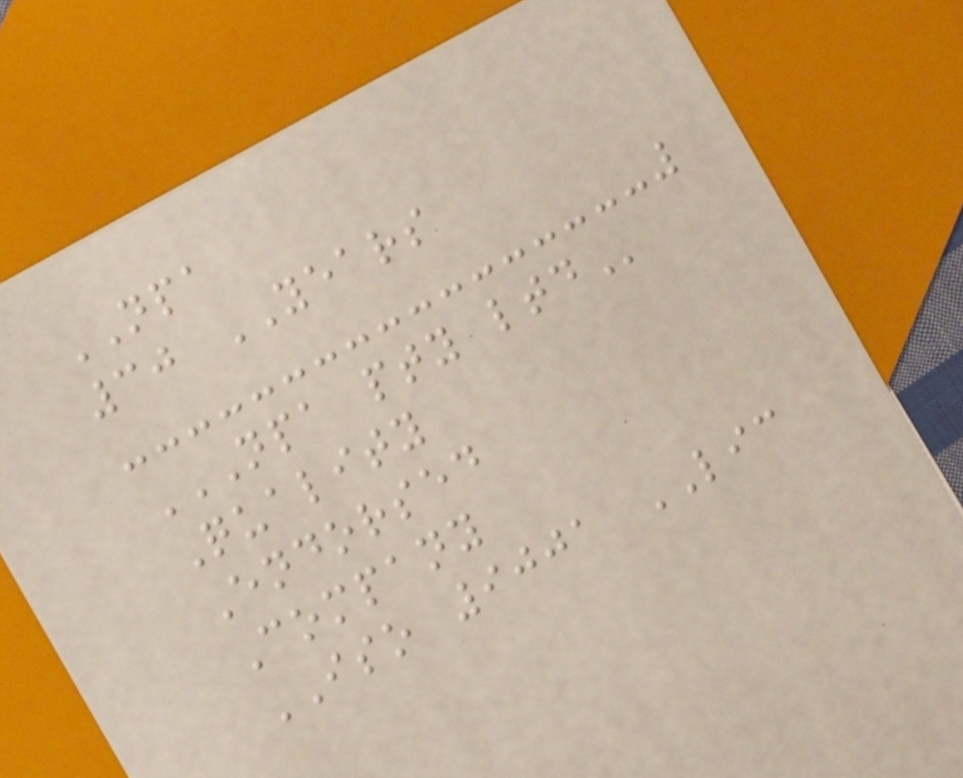NPA
30 YEARS
NPA PTY LTD
Quality
Endorsed
Company
ISO 9001 LIC
